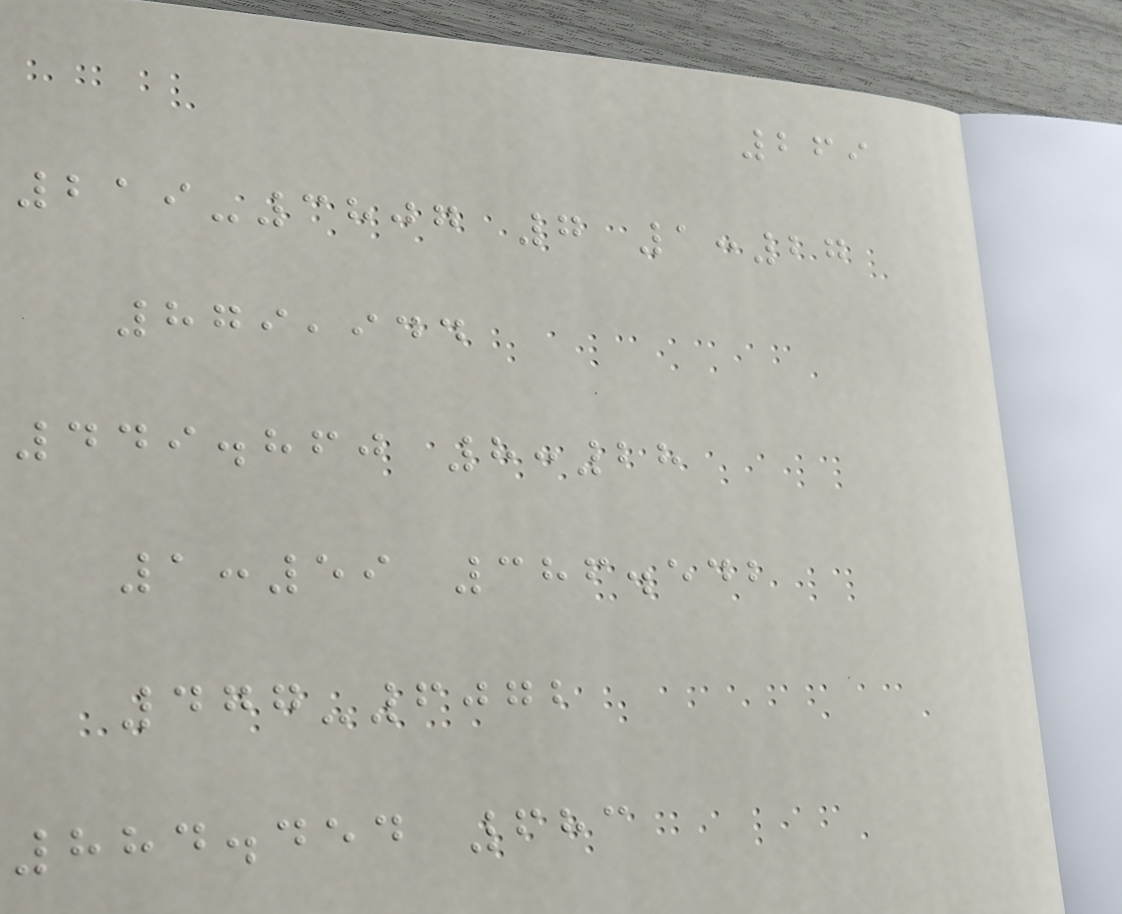269
219-3807 7 1:27
879,944
449.860 8:28
1:59 386.542
477-6072
884.454 683
